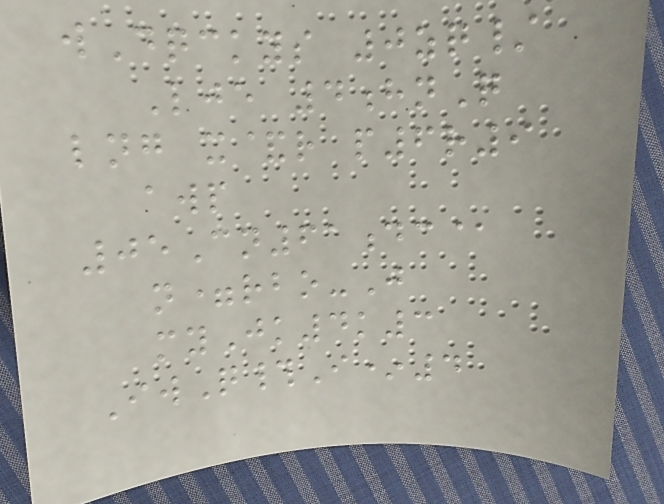wDqckys 0zq/
Lje 4hnQ
lng x&r p6r9
awp
05Cn61dc@
n=rbo-J
myJk4k3
IwQ#I*4
